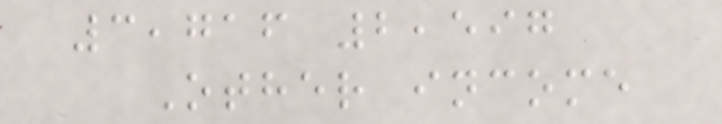3,716 2,597
Other income
